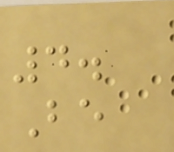4.
Be
